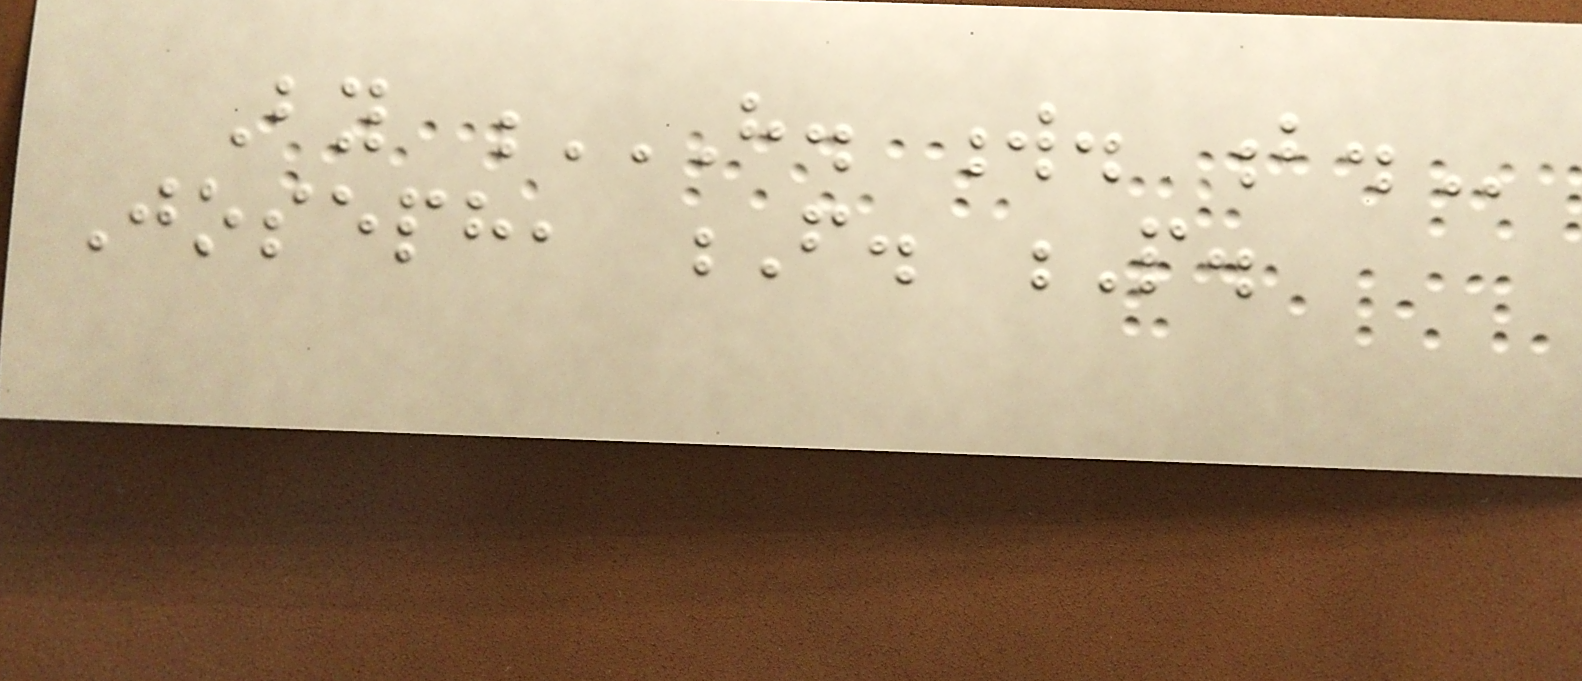By H. W. B.
Joseph, F. P.
